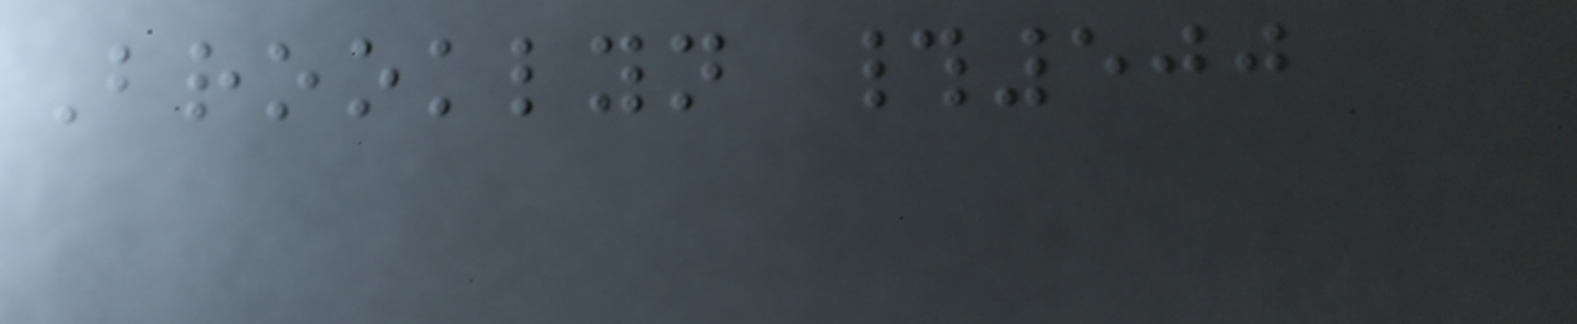Brooklyn #500
